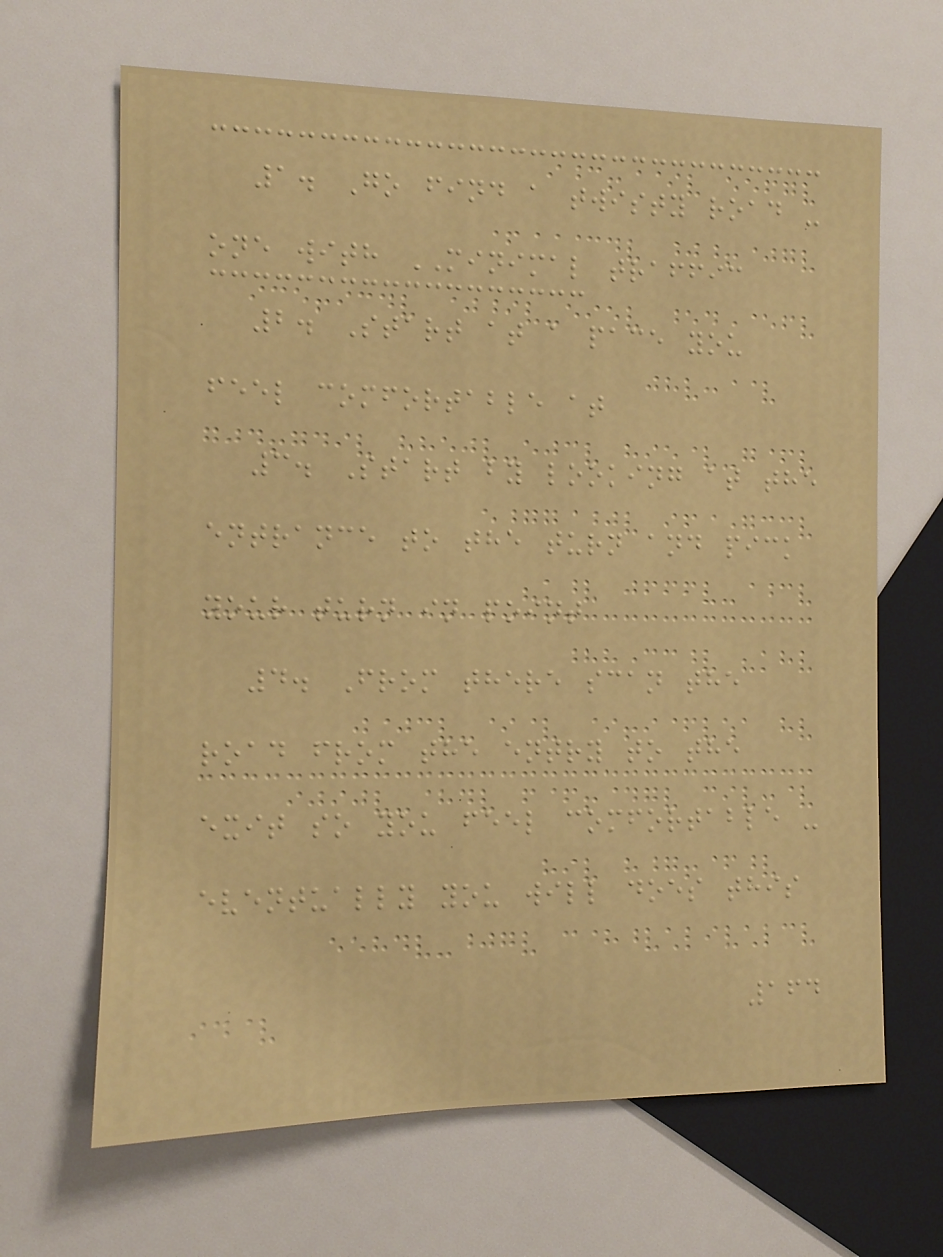1. Go find a twisty road -
one with MINIMAL traffic
2. Start at a pace you
feel comfortable at
3. Start by looking at the
entrance to the turn and pick
your turn in point
4. From there scan the
road from the entry to the
exit so you feel comfortable -
eventually you will does this
164
